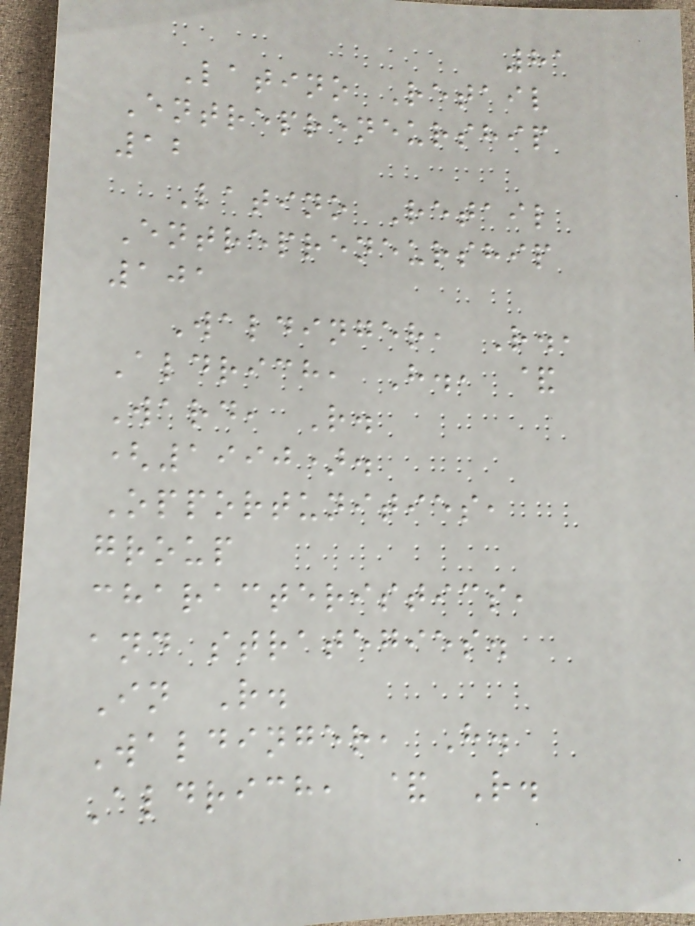81
Latino Retail
Entrepreneurship
12
Latino Retail
Entrepreneurship
101
Waldinger, R.,
Aldrich, H., &
Ward, R.
(1990).
Opportunities,
group
characteristics,
and strategies.
In R.
Waldinger, H.
Aldrich, & R.
